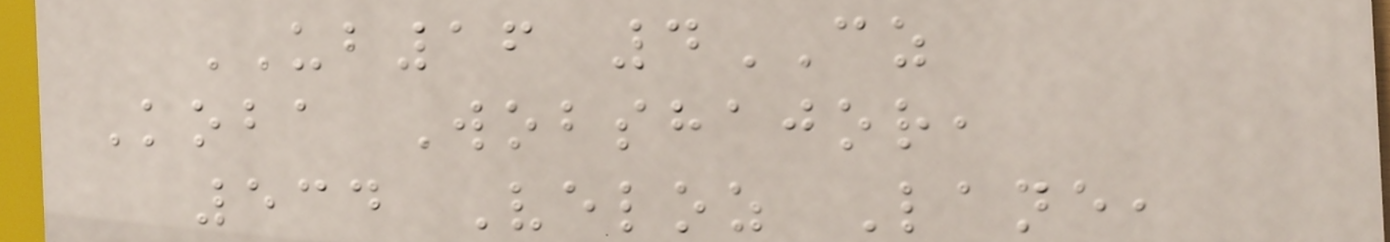UB16 4CZ
Koba Wobshajor,
534 Veloz Lane,
